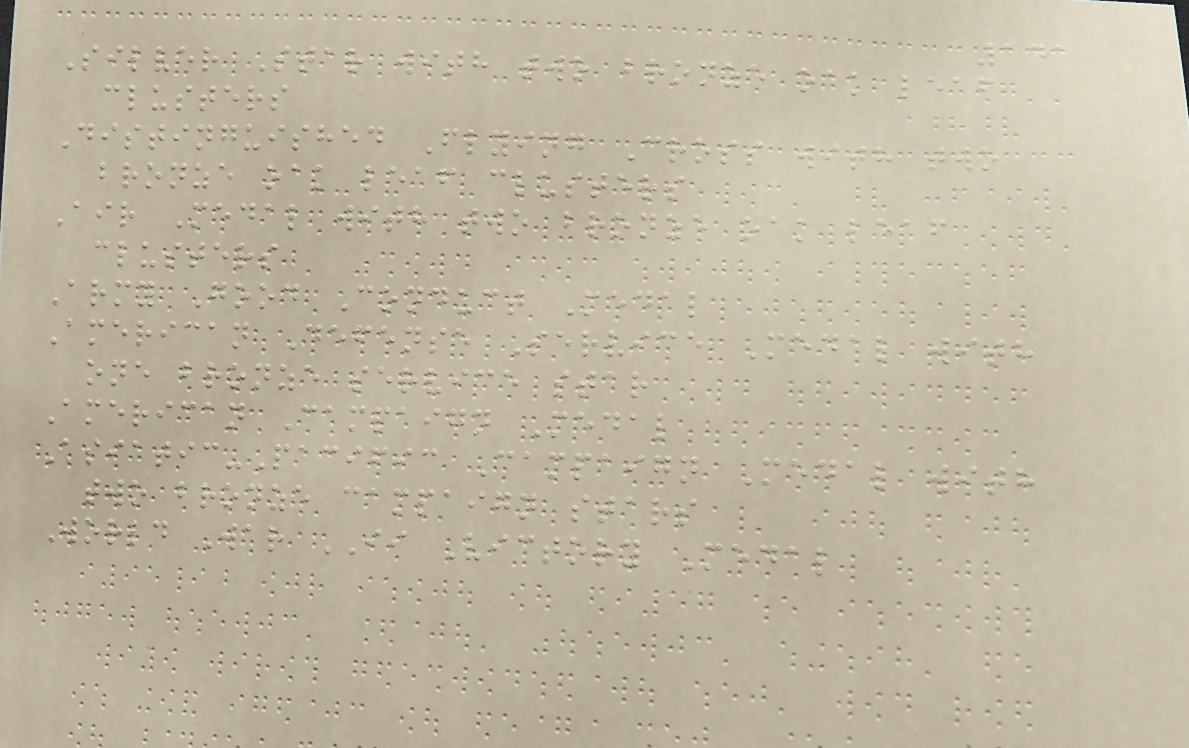141
Silver Star with two bronze oak leaf
clusters
Distinguished Flying Cross with two
bronze oak leaf clusters
Air Medal with two bronze oak leaf
clusters
Army Good Conduct Medal
American Defense Service Medal with
one bronze service star
American Campaign Medal
Asiatic-Pacific Campaign Medal with
two bronze campaign stars
World War II Victory Medal
